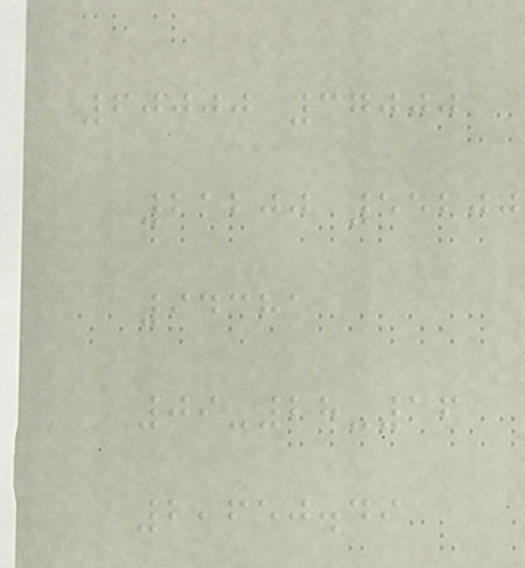60000 37000
21200 55200
94381
09-28-16
2,650.49
